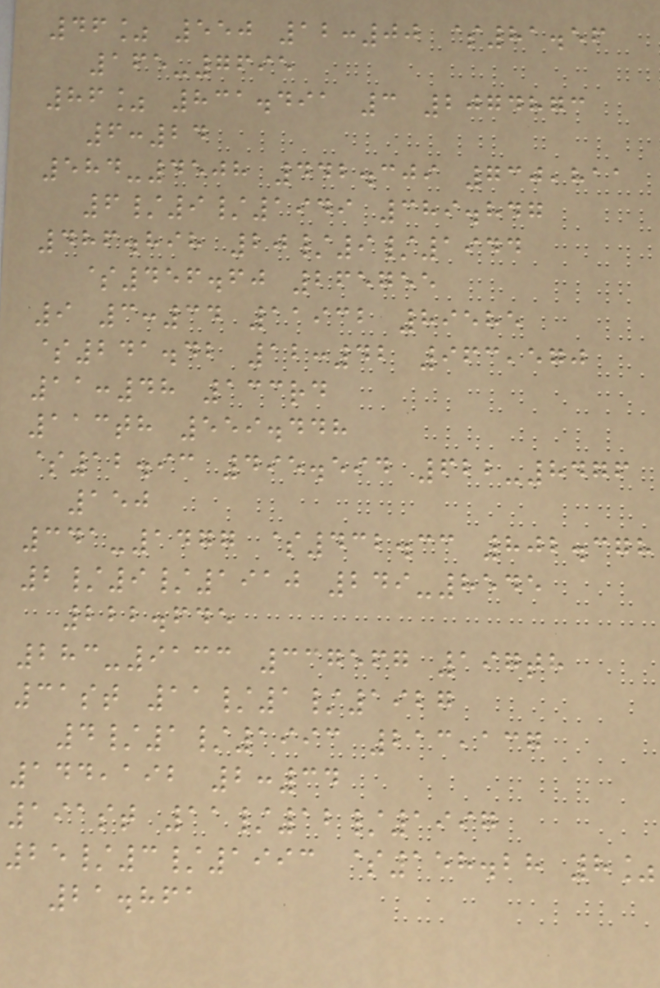46% 550 12:00 $81.56
165-7695
86% 831.491 3 2074873
6:24
584-4508 442.309 730,811
6/9/1949 389.847
486.898 20/9/1944
$456.60 265755
9 3:34 11932 89585
$241.42 12:42 963,570
11:48 133rd
113th 559.448
$12.93 495.594 622-8476
150
341-1477 $432.33 802.378
2/9/1910 249-8545
222.645
283-9133 337567 197th
31st 11/1/1927
4/1/1993 213,137
144,192 2:34
191st 11/12/1997
25/3/1993 $158.28 8%
21.861
